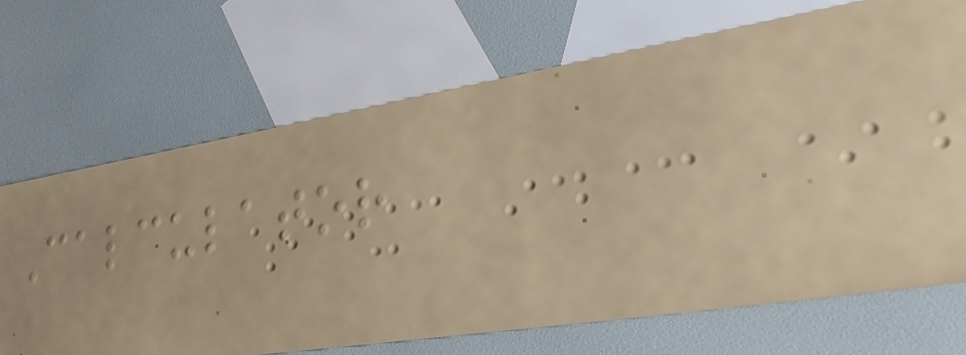Calculator
